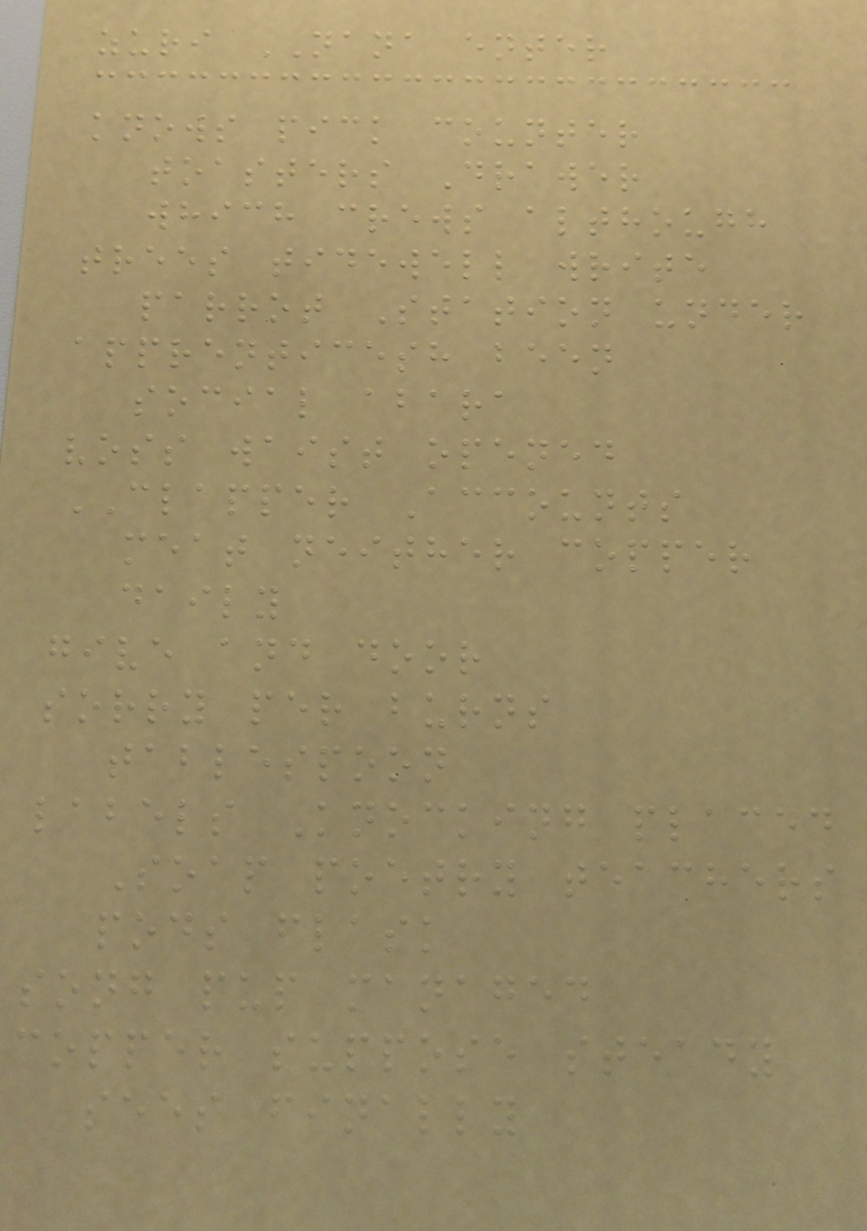zuri NANA enter
knows pick counter
toasters Drawer
which crews although
trees tidewell write
parrot Station under
apprenticesh been
social abara
voss waist opened
CLAPPER Accounts
meat neither copper
daily
give and door
sorry per burns
tablespoon
labels Knocking placed
Soap poetry teachers
pods flask
song pup managed
copper suppose steady
sees finally
